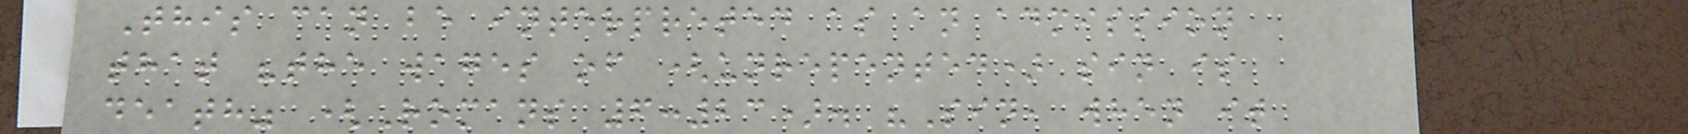This can be interpreted as an admission
that "the wages of (unrepented) sin is
death" (Romans 6:23). "Sin, when it
